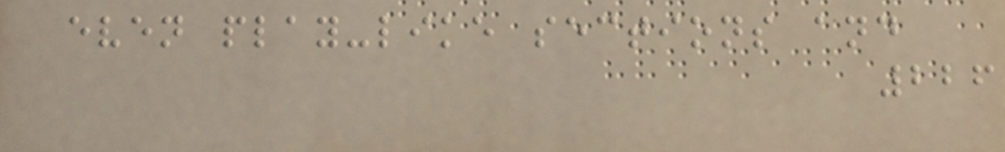even play-like sections and
226
